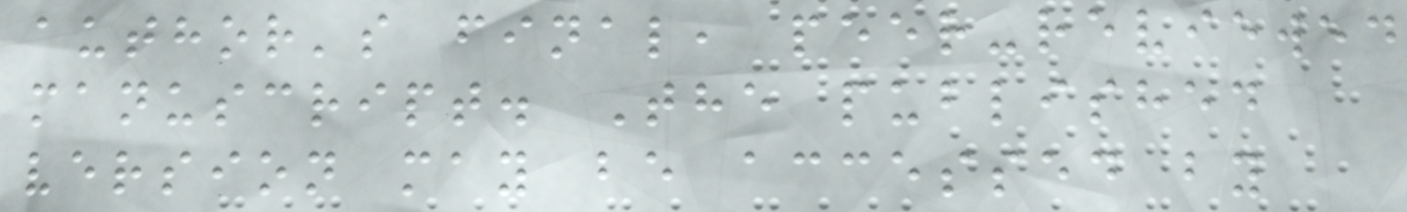author's final, peer-reviewed
manuscript. The published
version may be accessed by
